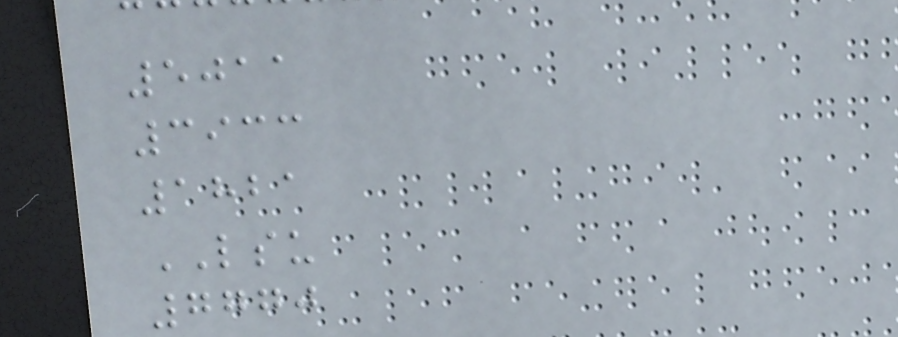5011
3933
1821
LSU
7770
